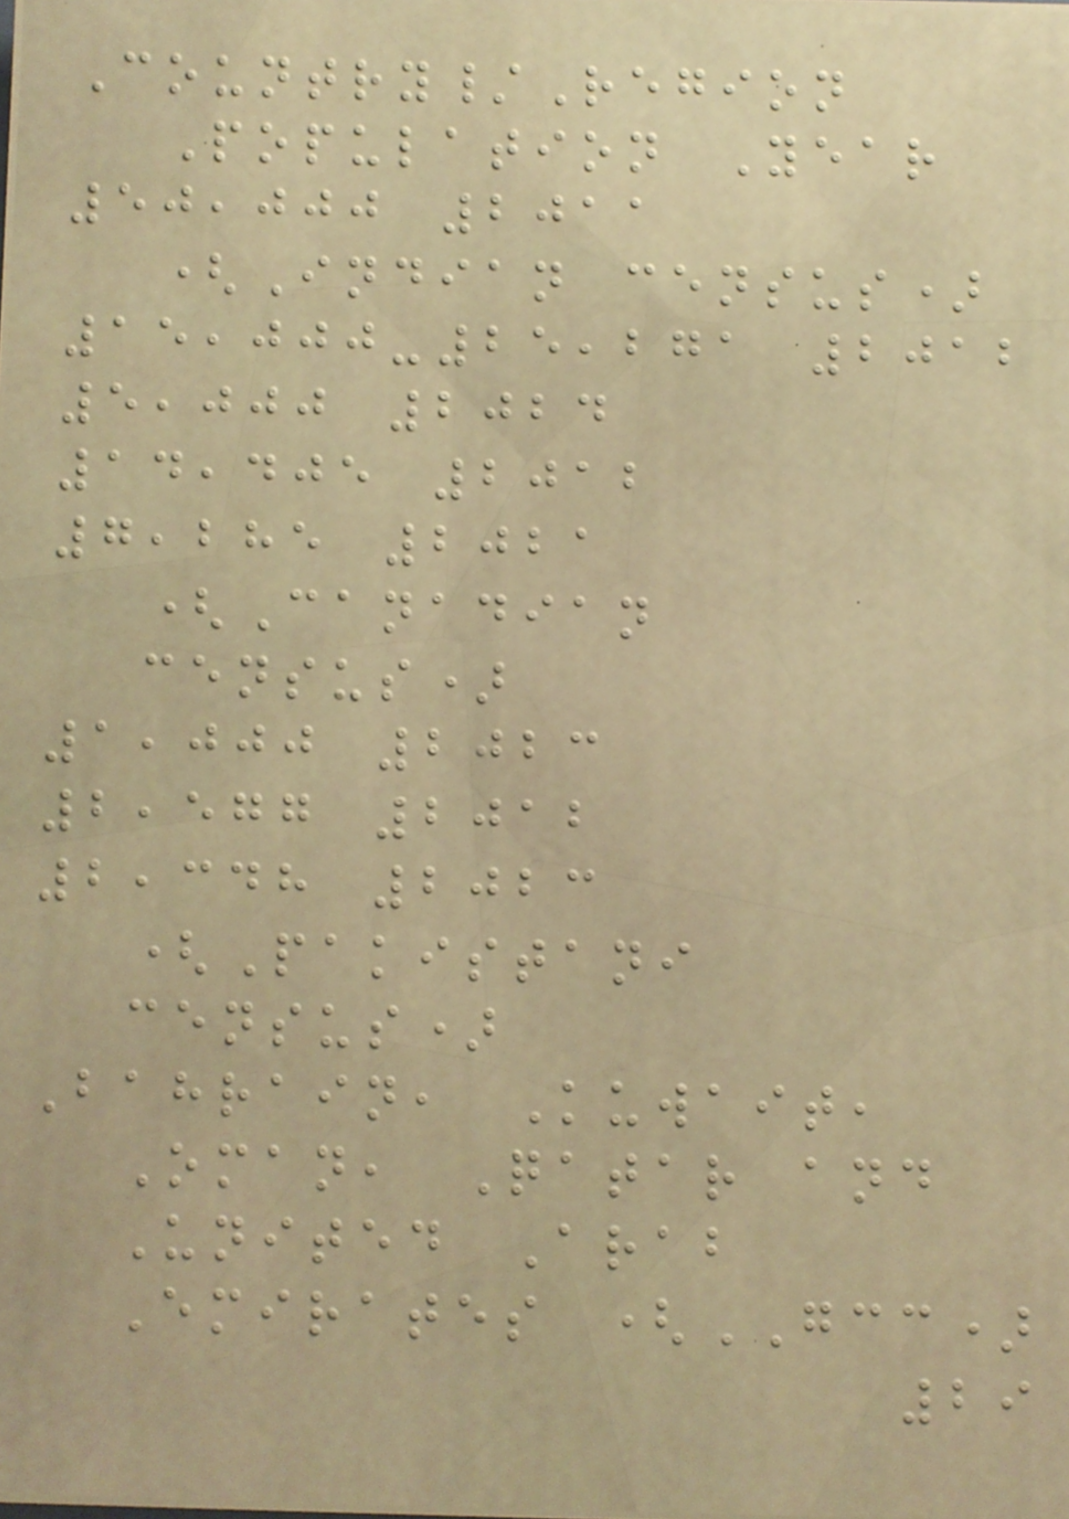Country/Region
Population Year
50,000 2011
(Indian census)
15,000-25,271 2012
5,000 2024
14,405 2012
7,285 2021
(Canadian
census)
1,000 2023
2,577 2012
2,348 2023
(Pakistani
census)
Bahrain, Kuwait,
Oman, Qatar and
United Arab
Emirates (GCC)
29
